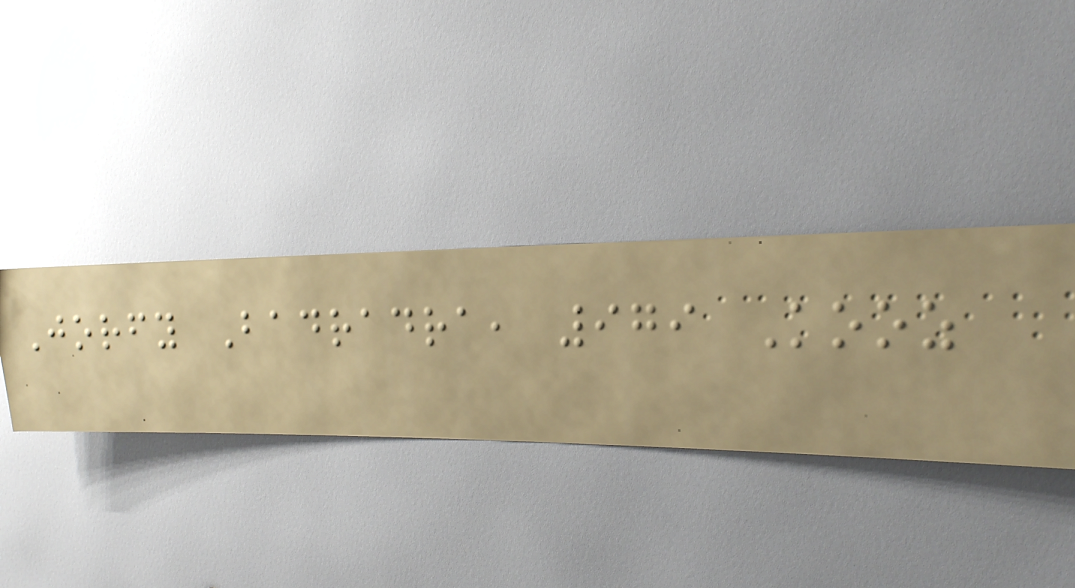Jorfy Badradra, 979 Kooz
